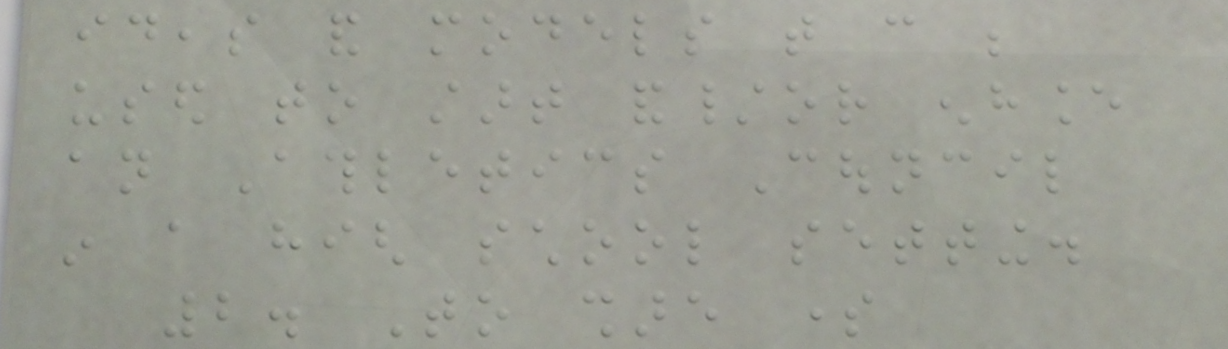ideas and models that can be
used to start and/or enhance
an Athletics Council
in a high school setting.
2. To share some
